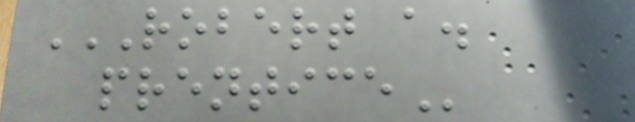ROBERT A.
PRENTICE
